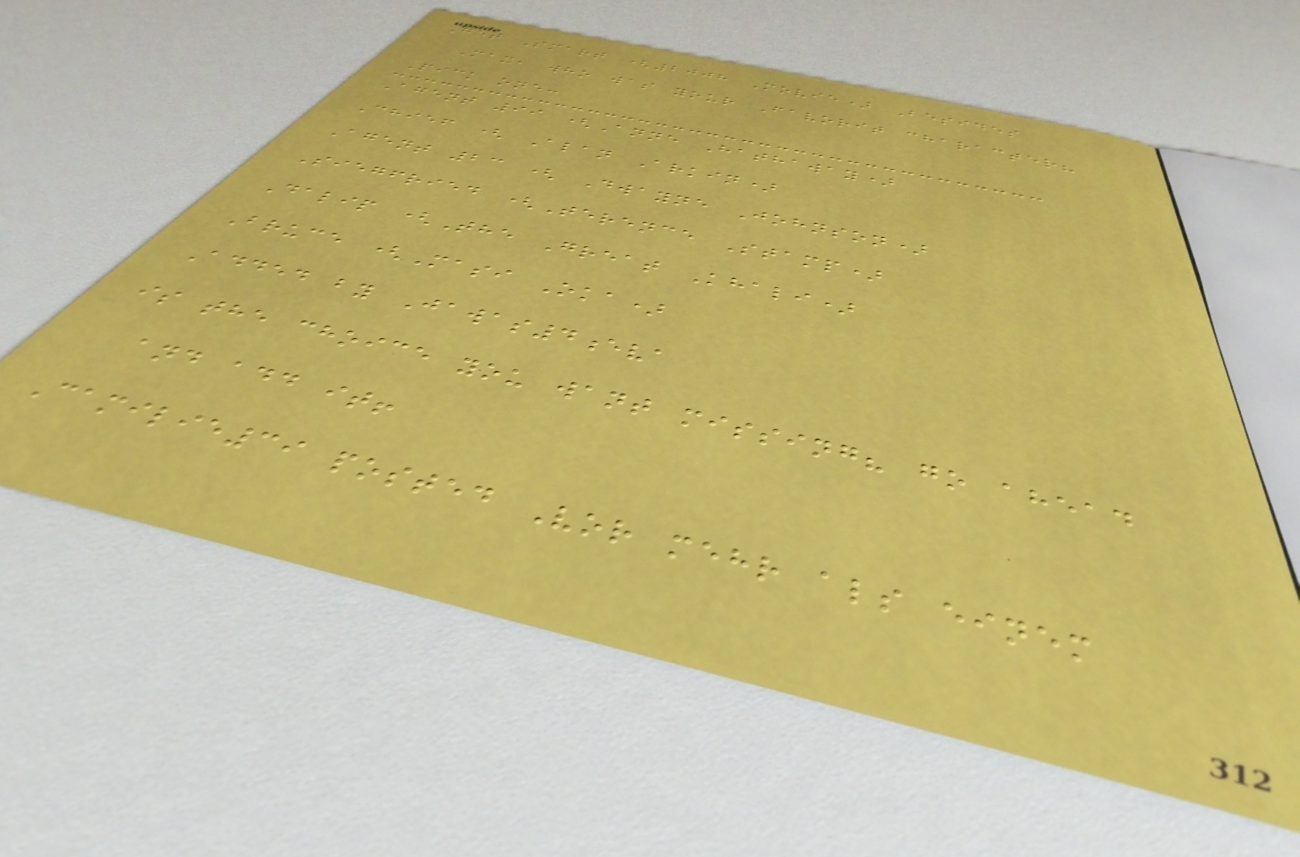Get Smart (2008 Movie) Besides
Max, who was your Favorit character?
Pick one:
Agent 99 (Anne Hathaway)
Chief ( Alan Arkin)
Agent 23 ( Dwayne Johnson)
Siegfried (Terence Stamp)
Dalip (The Great Khali)
Bruce (Masi Oka)
Added by Jawas4eva
is the choice you want missing? go ahead
and add it!
Camilie39 posted Vor mehr als einem
